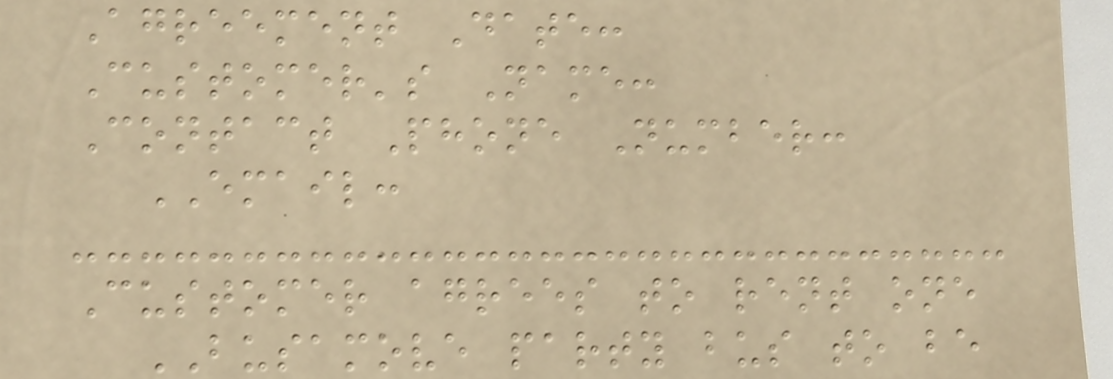Agreement Date:
Customer's Name:
Contact Phone Number:
EMAIL:
Customer agrees to rent one
BUSAMOVE party bus to be
